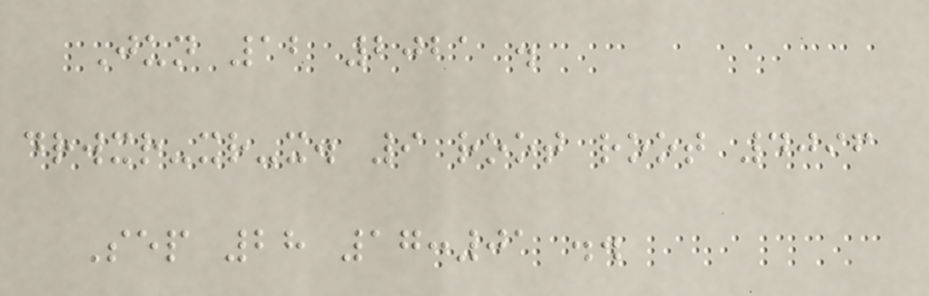Jun 12 2021 .
drwxr-xr-x. 9 root root 4096
Sep 28 17:01 ..
